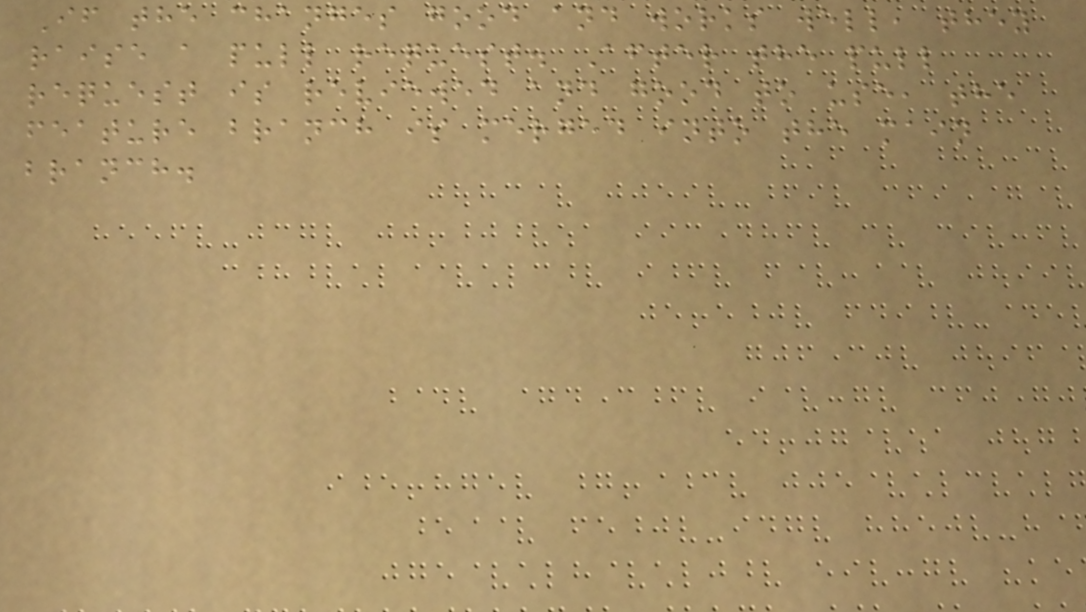If the changes good and works well, they
raise a pull request. After the pull
request is reviewed and good to use, the
feature branch is merged into the main
branch.
